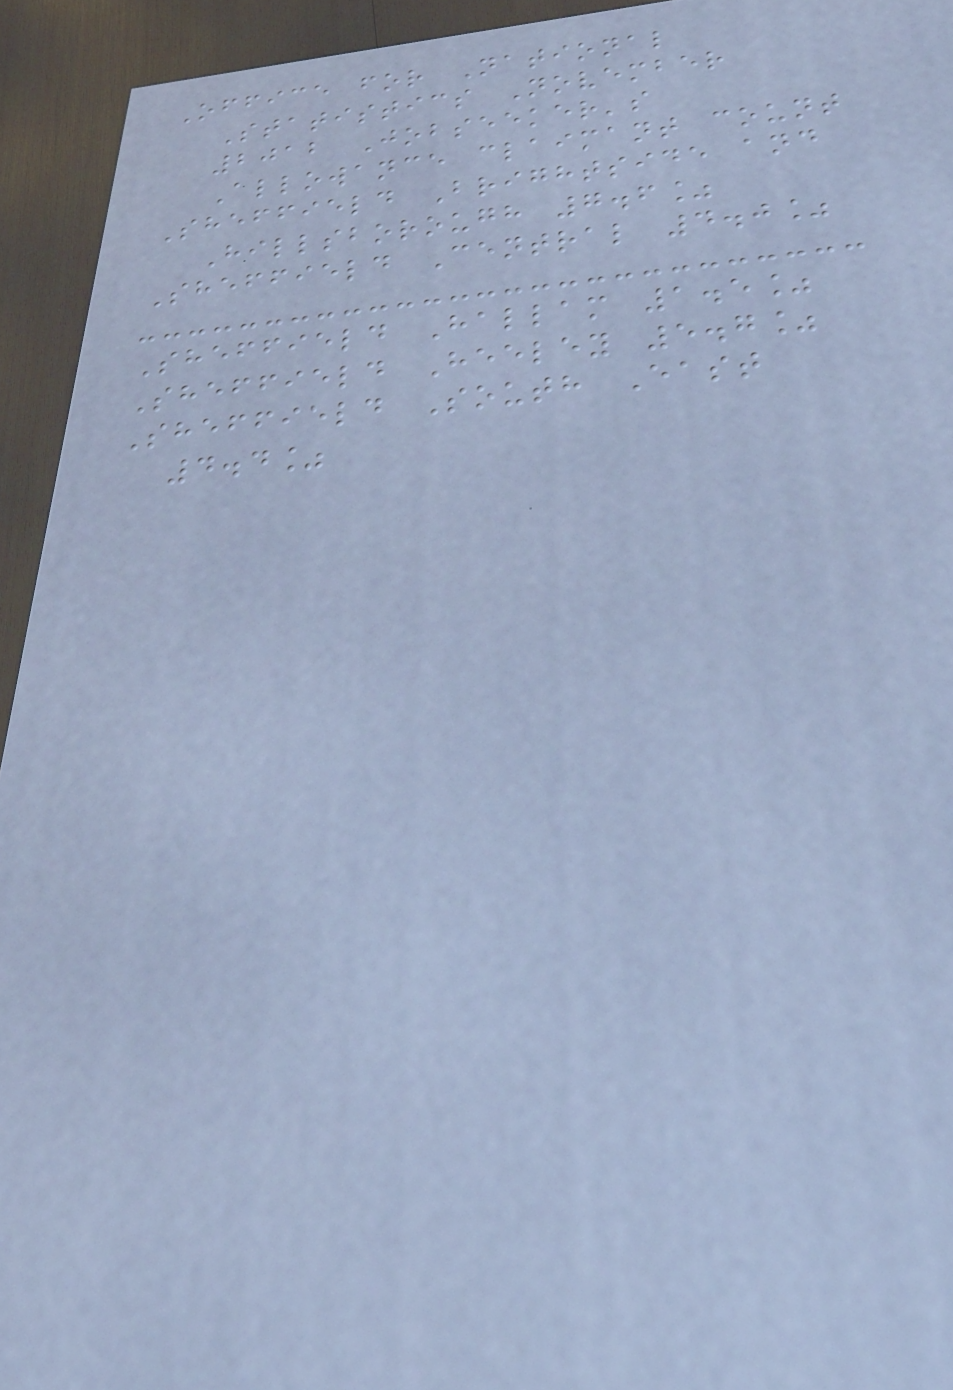Office for National
Statistics November
2012 Jobseeker's
Allowance claimant count
Sheffield Brightside and
Hillsborough 7.6%
Sheffield Central 4.0%
Sheffield Hallam 1.5%
Sheffield Heeley 5.7%
Sheffield South East
4.4%
